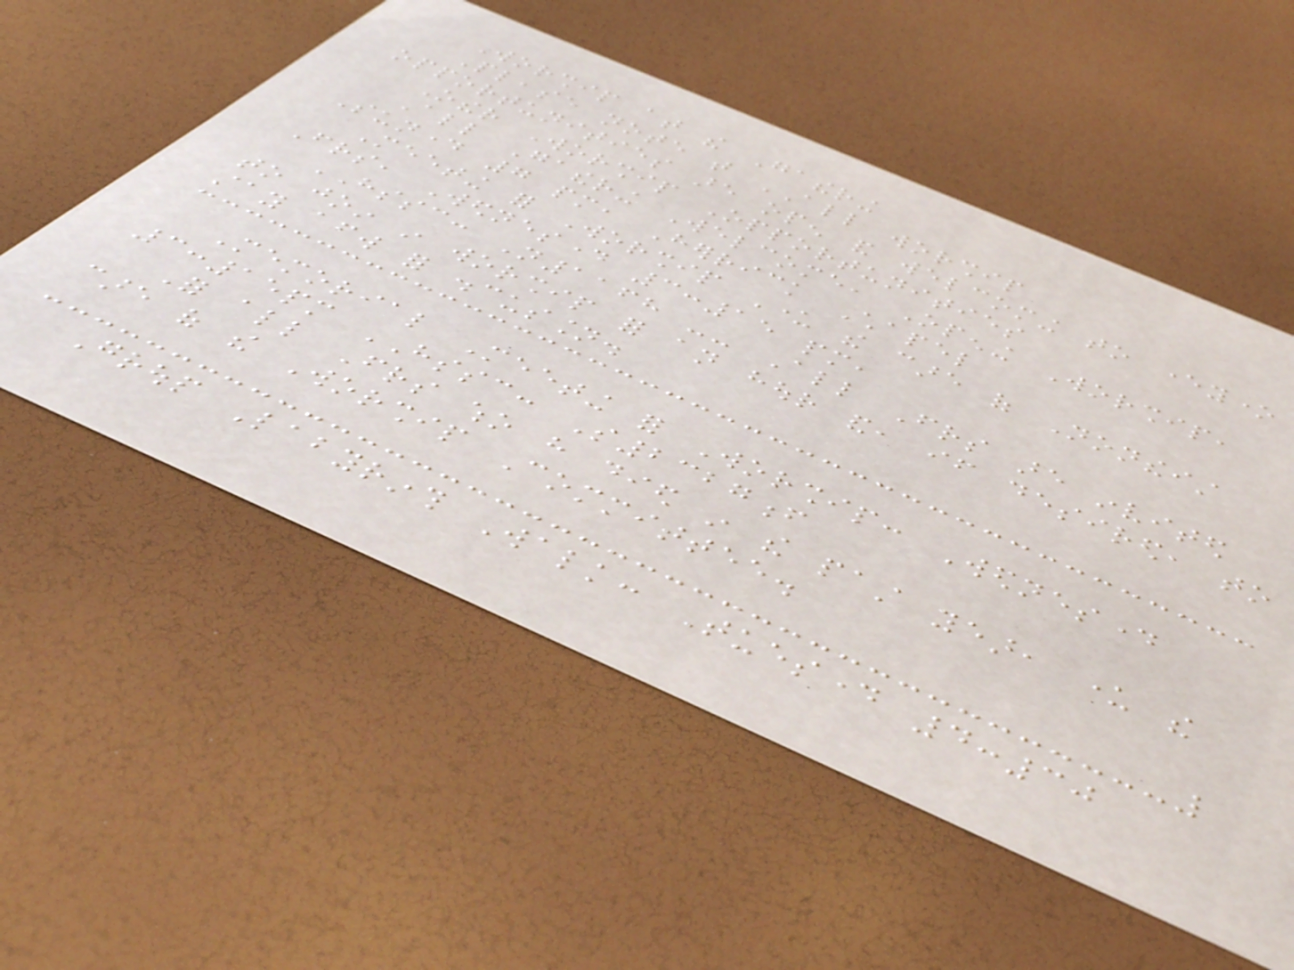Worship at the Gathering
Please note that ALL worship
opportunities are open and welcoming to everyone
Other Worship Opportunities
All Gathering Welcome, Opening Worship,
Sunday 7 pm, Herrick Chapel
Meeting for Worship Under the care of Nontheist
Friends, Wednesday 3:15 pm,
HSSC: N1168 -- All Friends are invited
to join in worship for an hour and, if desired, to
stay afterward for discussion.
Memorial Meeting for Worship: Wednesday
3:15pm HSSC: S2327f
For all Friends who have died in the past year, under the
care of the Worship Committee.
Group Labyrinth Walk: Tuesday 4:30
